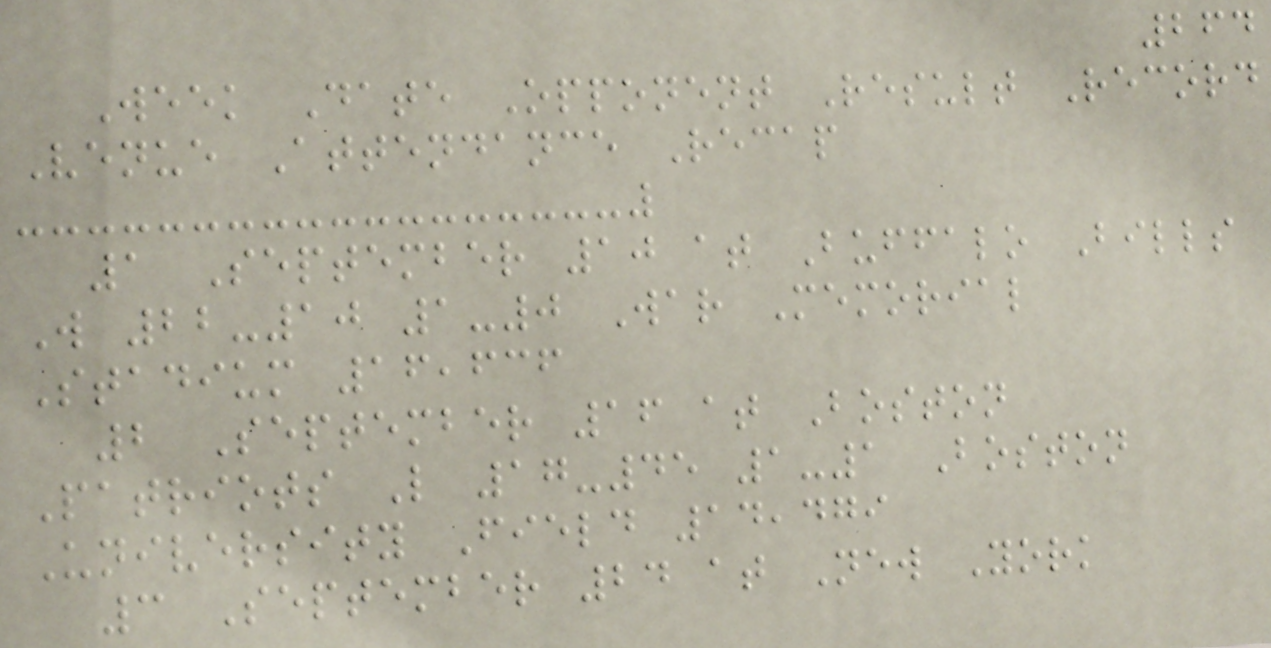264
Week Date Opponent Result Record
Venue Attendance Recap
1 September 10 at Buffalo Bills
W 22-10 1-0 War Memorial
Stadium 16,636
2 September 16 at Boston
Patriots L 17-45 1-1 Boston
University Field 14,479
3 September 24 at New York
